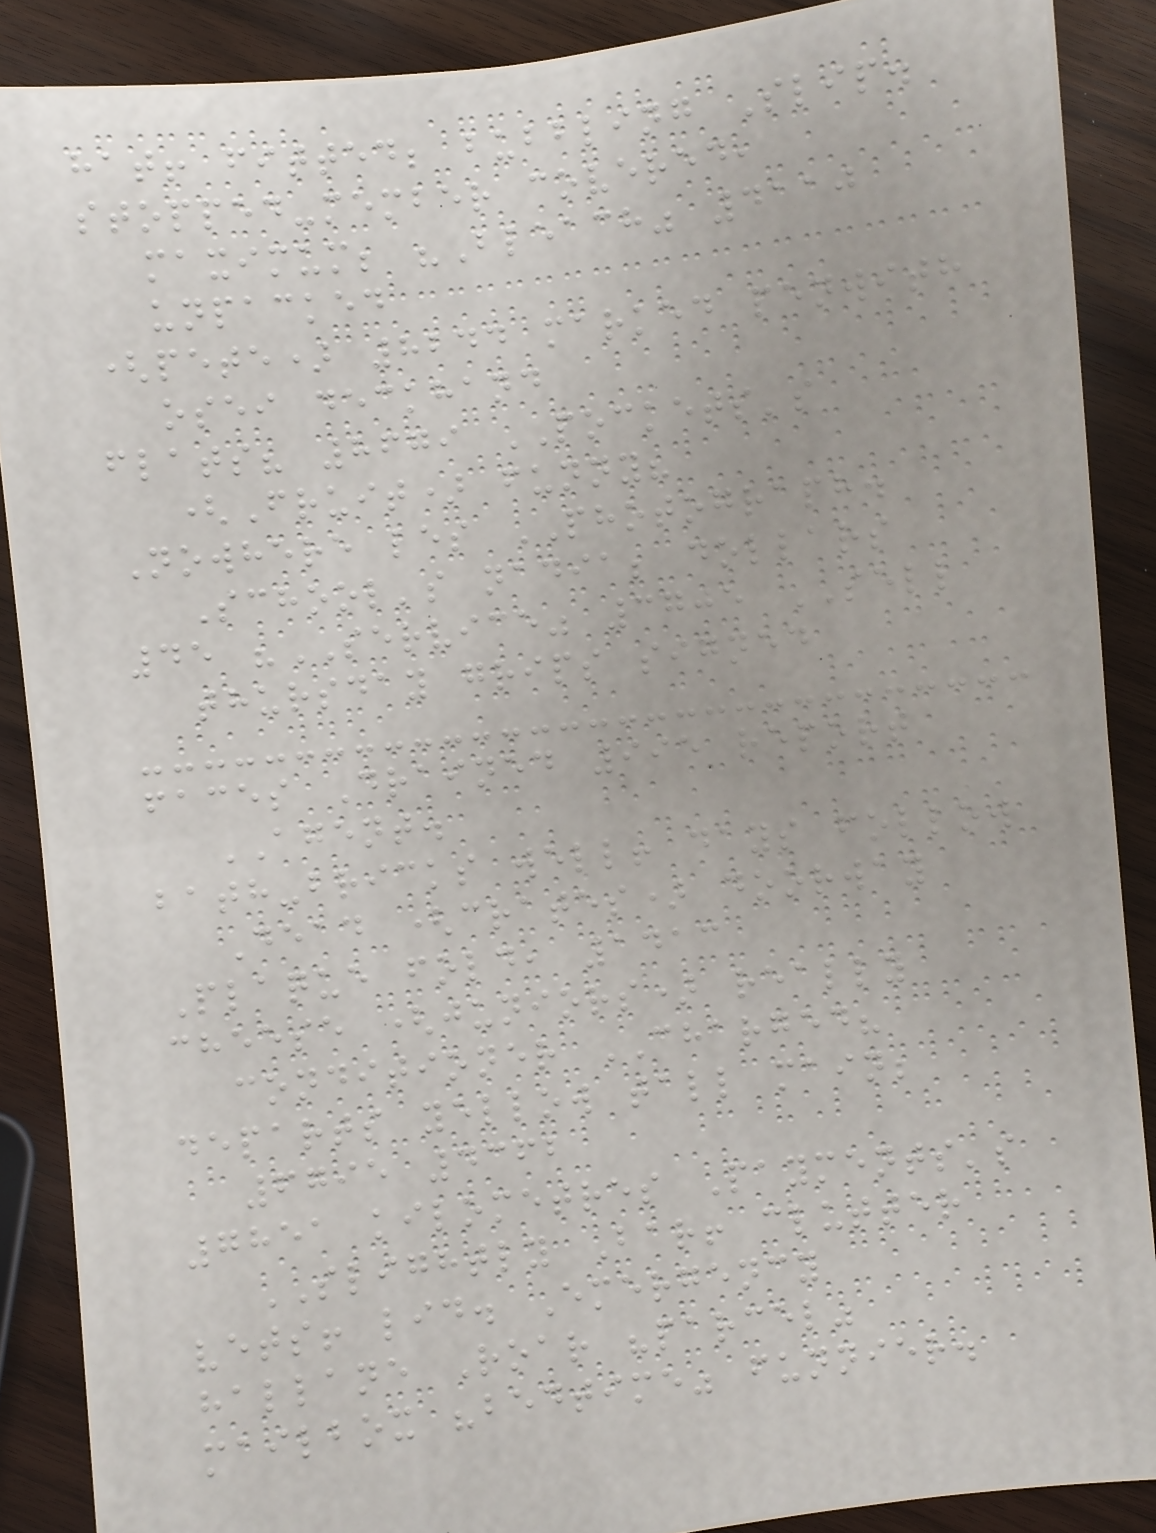hat! fitted; bubbling Slip.
stopped-member covered,
maximum; "Bleach" 4110
unpacked
(pete) 8244 marked penwith
osei deckhand
flats? 8679 POCKETS's
(Fruit) funny?
Nowhere les PHOTOGRAPH.
School's nadia; dollars
45 "SERVICE" 3705 SELL
thursday grips signed
faces Drained 995 report
AGENT.
bath-bricks well! days follow
Dead (crates) doorway
Plaque fold, 1413
cheese (juniors) really
conditioner CHARGED?
departs yellow tall main;
6795 4362
7851 kilometres Payments's
SLIGHTLY Bar! clutter
vets! lid. Emergency
hallane Roar "parcel"
mailbox "bedtime" funnier.
